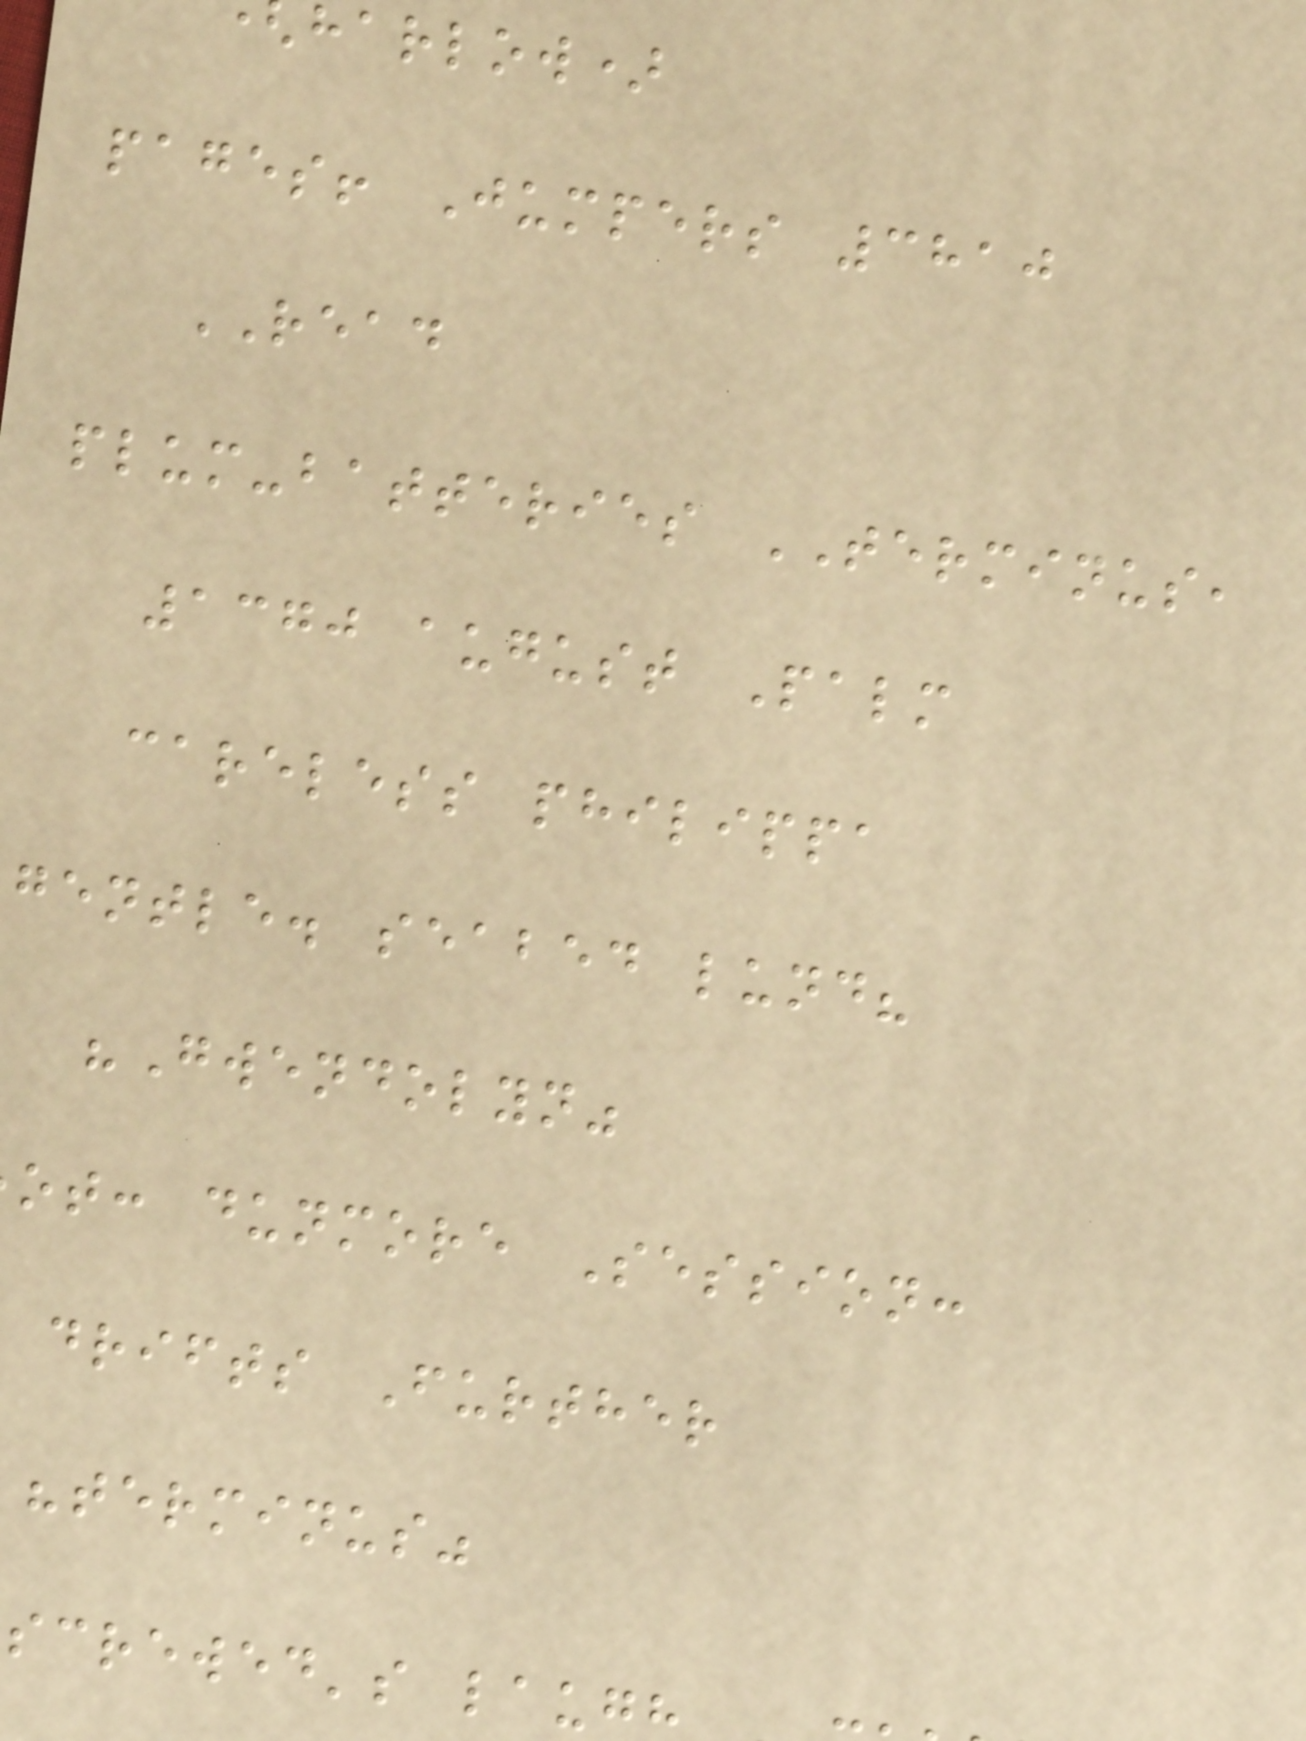harlow)
pages! Jumpers 3810
READ
plum-batteries TERMINUS,
1370 august Palm
careless philippa
gentle. seabed lund?
"Gwendolyn"
ot: dunmore Session:
drifts Further
"terminus"
screwed's laug
